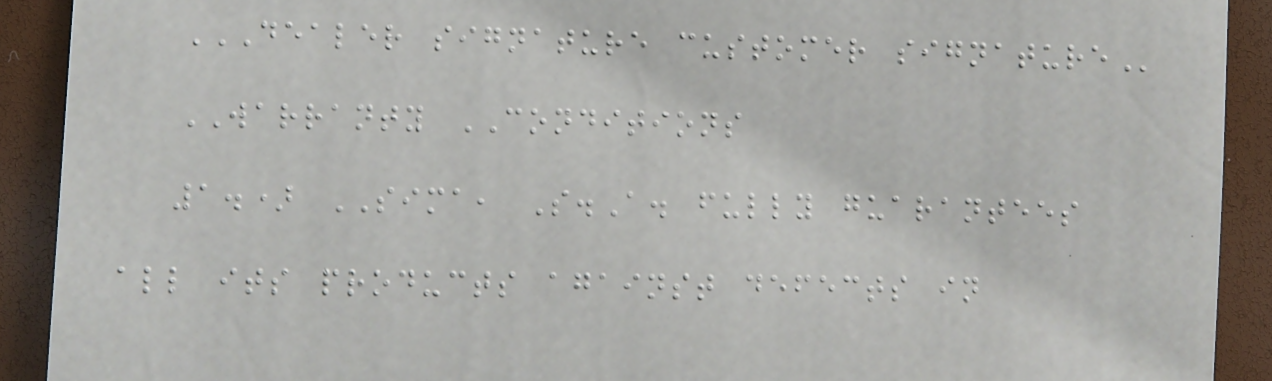DEALER SIGNATURE CUSTOMER SIGNATURE
WARRANTY CONDITIONS
1.) SIMA, S.A. fully guarantees
all its products against defects in
